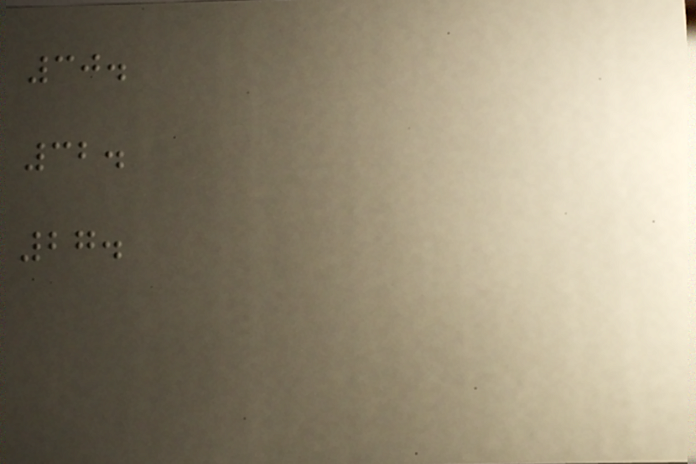30.
32.
27.
